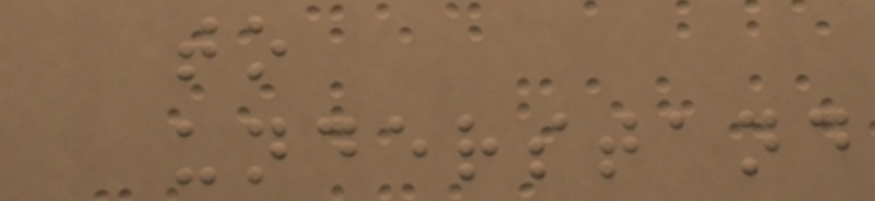to
understand
